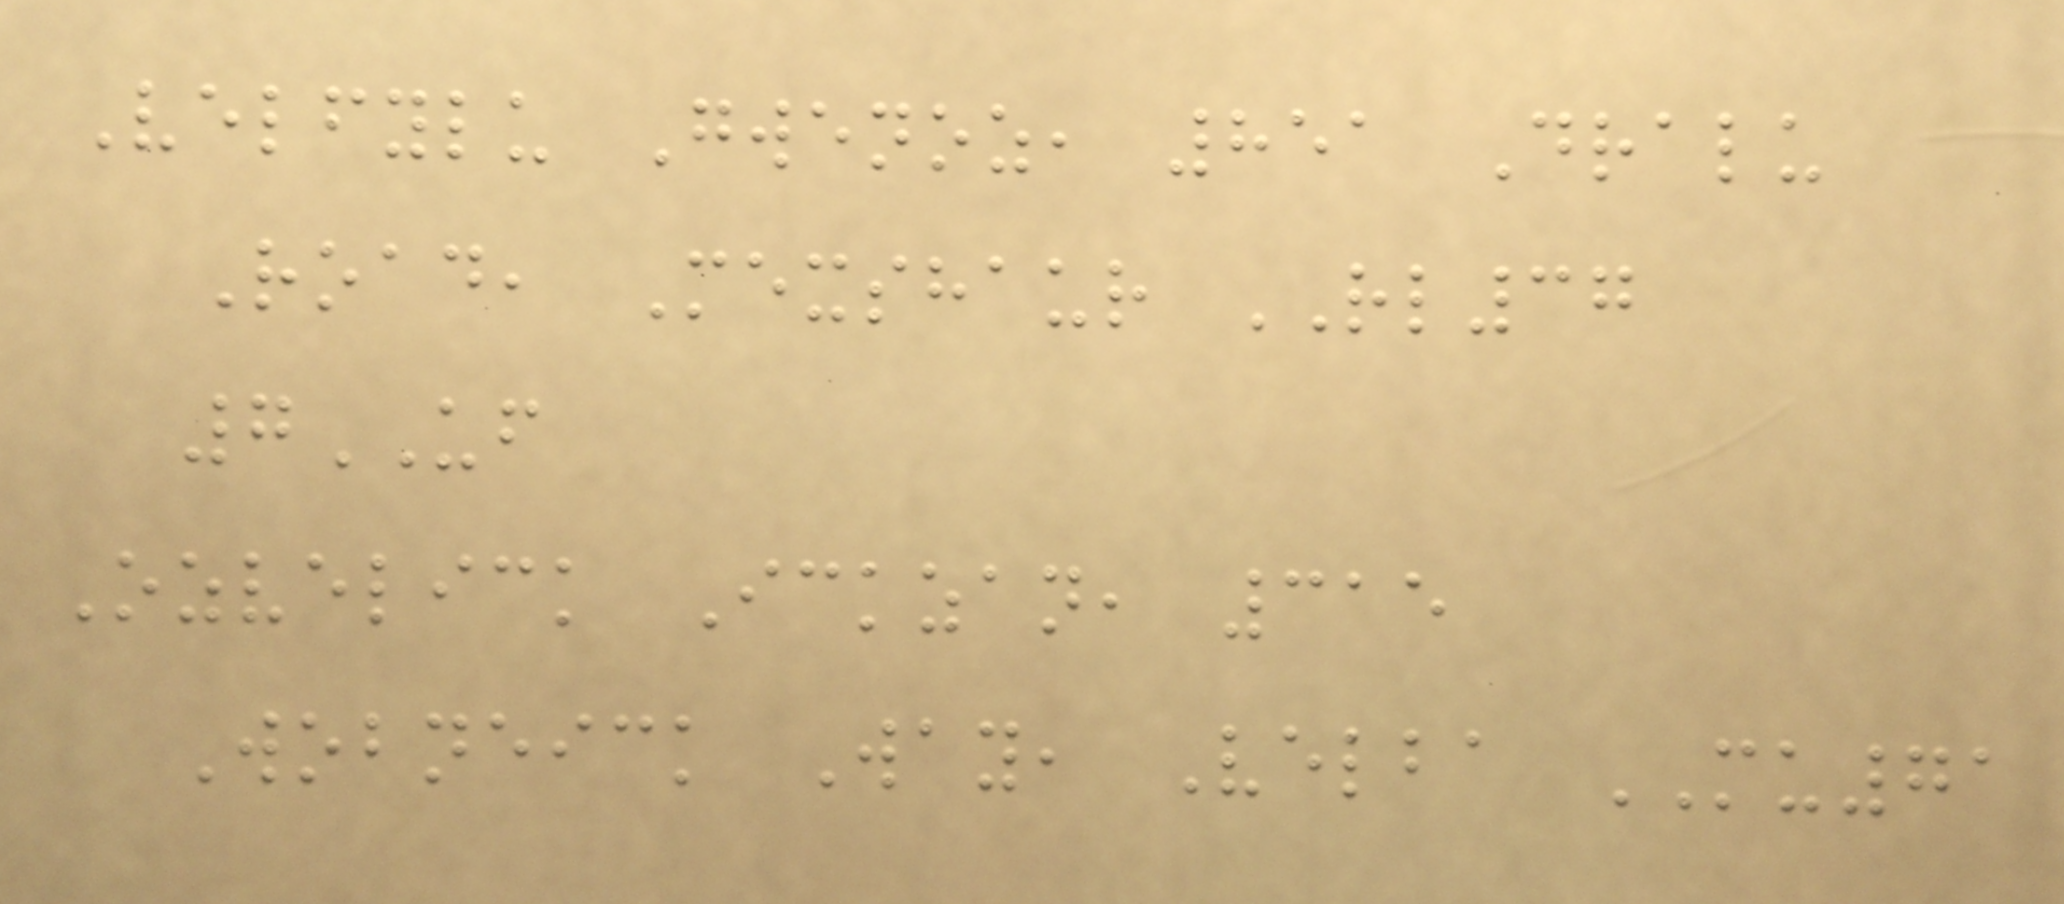Velfylu Gwenoz, 851 Dralu
Road, Mexshaur RL37
7UF
Ozvelick Ickzan, 315
Wobneick Way, Velba MU71
